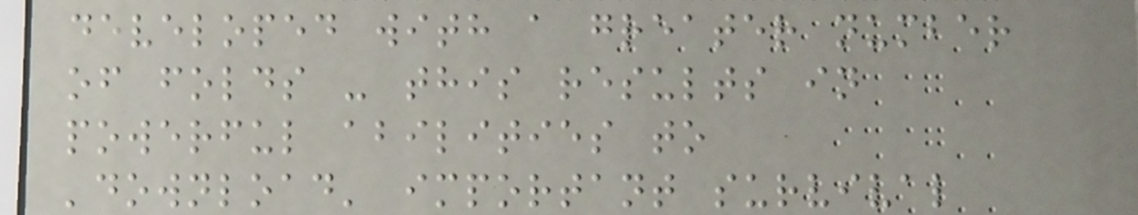developed with a greater number
of folds - this results in
powerful abilities to
'download' important survival
